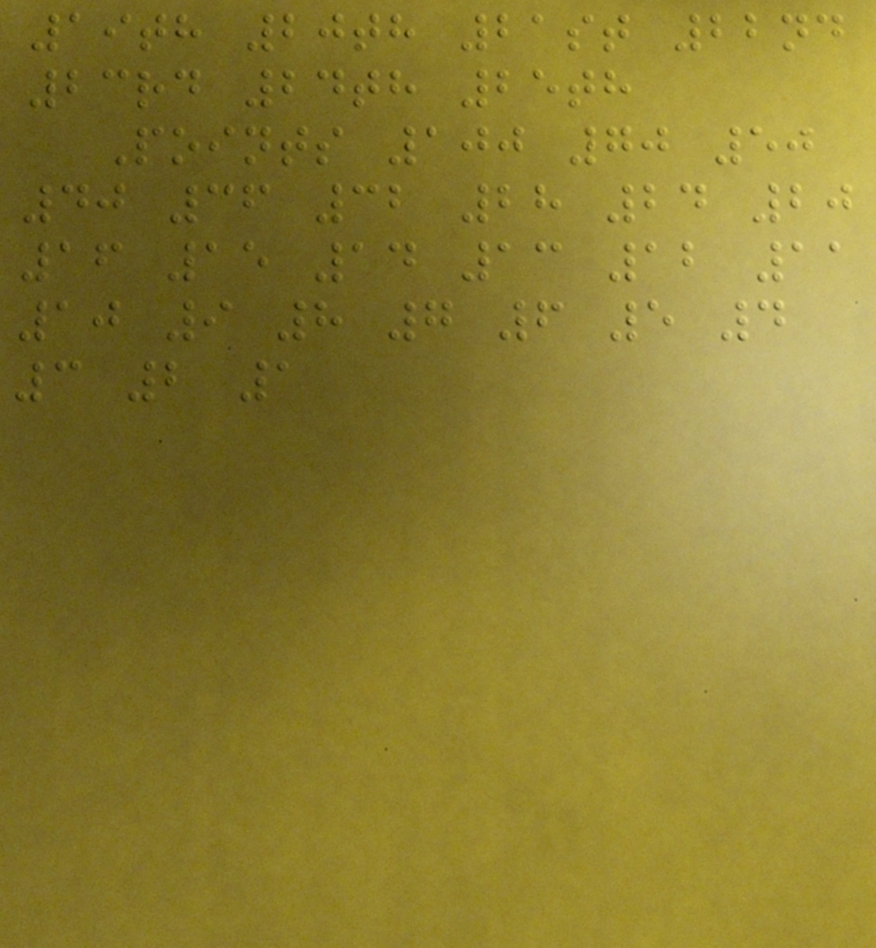19th 20th 21st 22nd
23rd 24th 25th
Points 100 70 50
40 36 32 28 24 20
16 15 14 13 12 11
10 9 8 7 6 5 4
3 2 1
